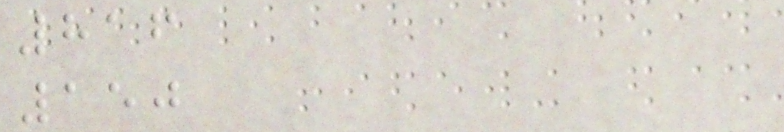816
150
